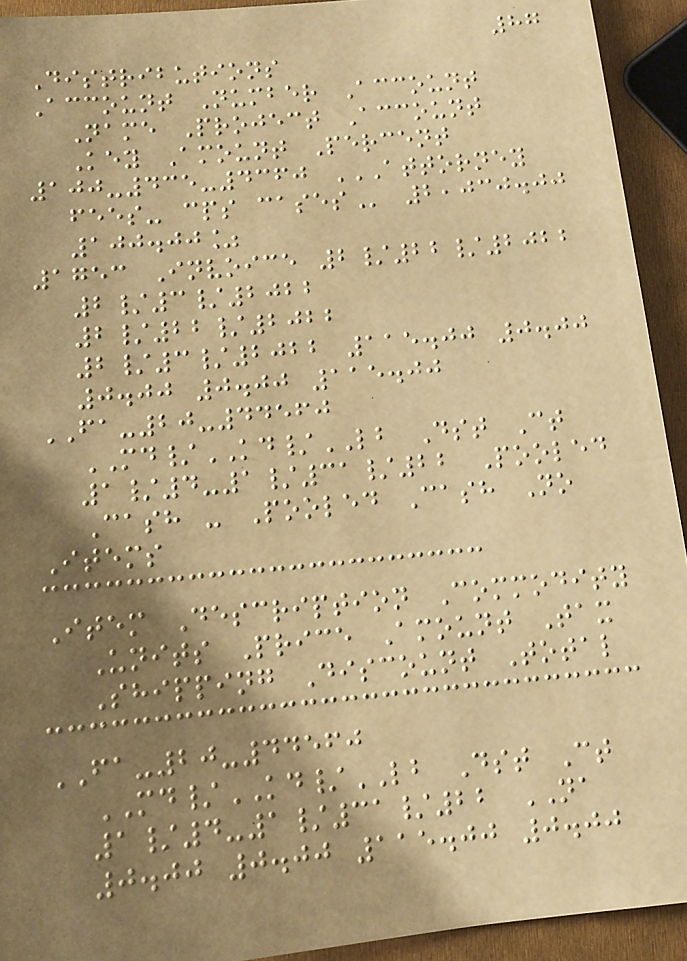87
Distributions
Account Number Account
Name Project Account
Key Amount Percent
100-435-4360 ATTORNEY
FEES- CPS CASES 2,030.00
100.00%
1753 Invoice 2/22/2022
2/3/2022
2/22/2022
2/3/2022 115.00 0.00
0.00 0.00 115.00
FA-20-44560
MD/KD/LB Dst Ct
1/4-1/31/22 Pooled
Cash - Pooled Cash No
Items
Item Description Commodity
Units Price Amount Tax
Shipping Discount Total
FA-20-44560
MD/KD/LB Dst Ct
1/4-1/31/22 NA
0.00 0.00 115.00 0.00
